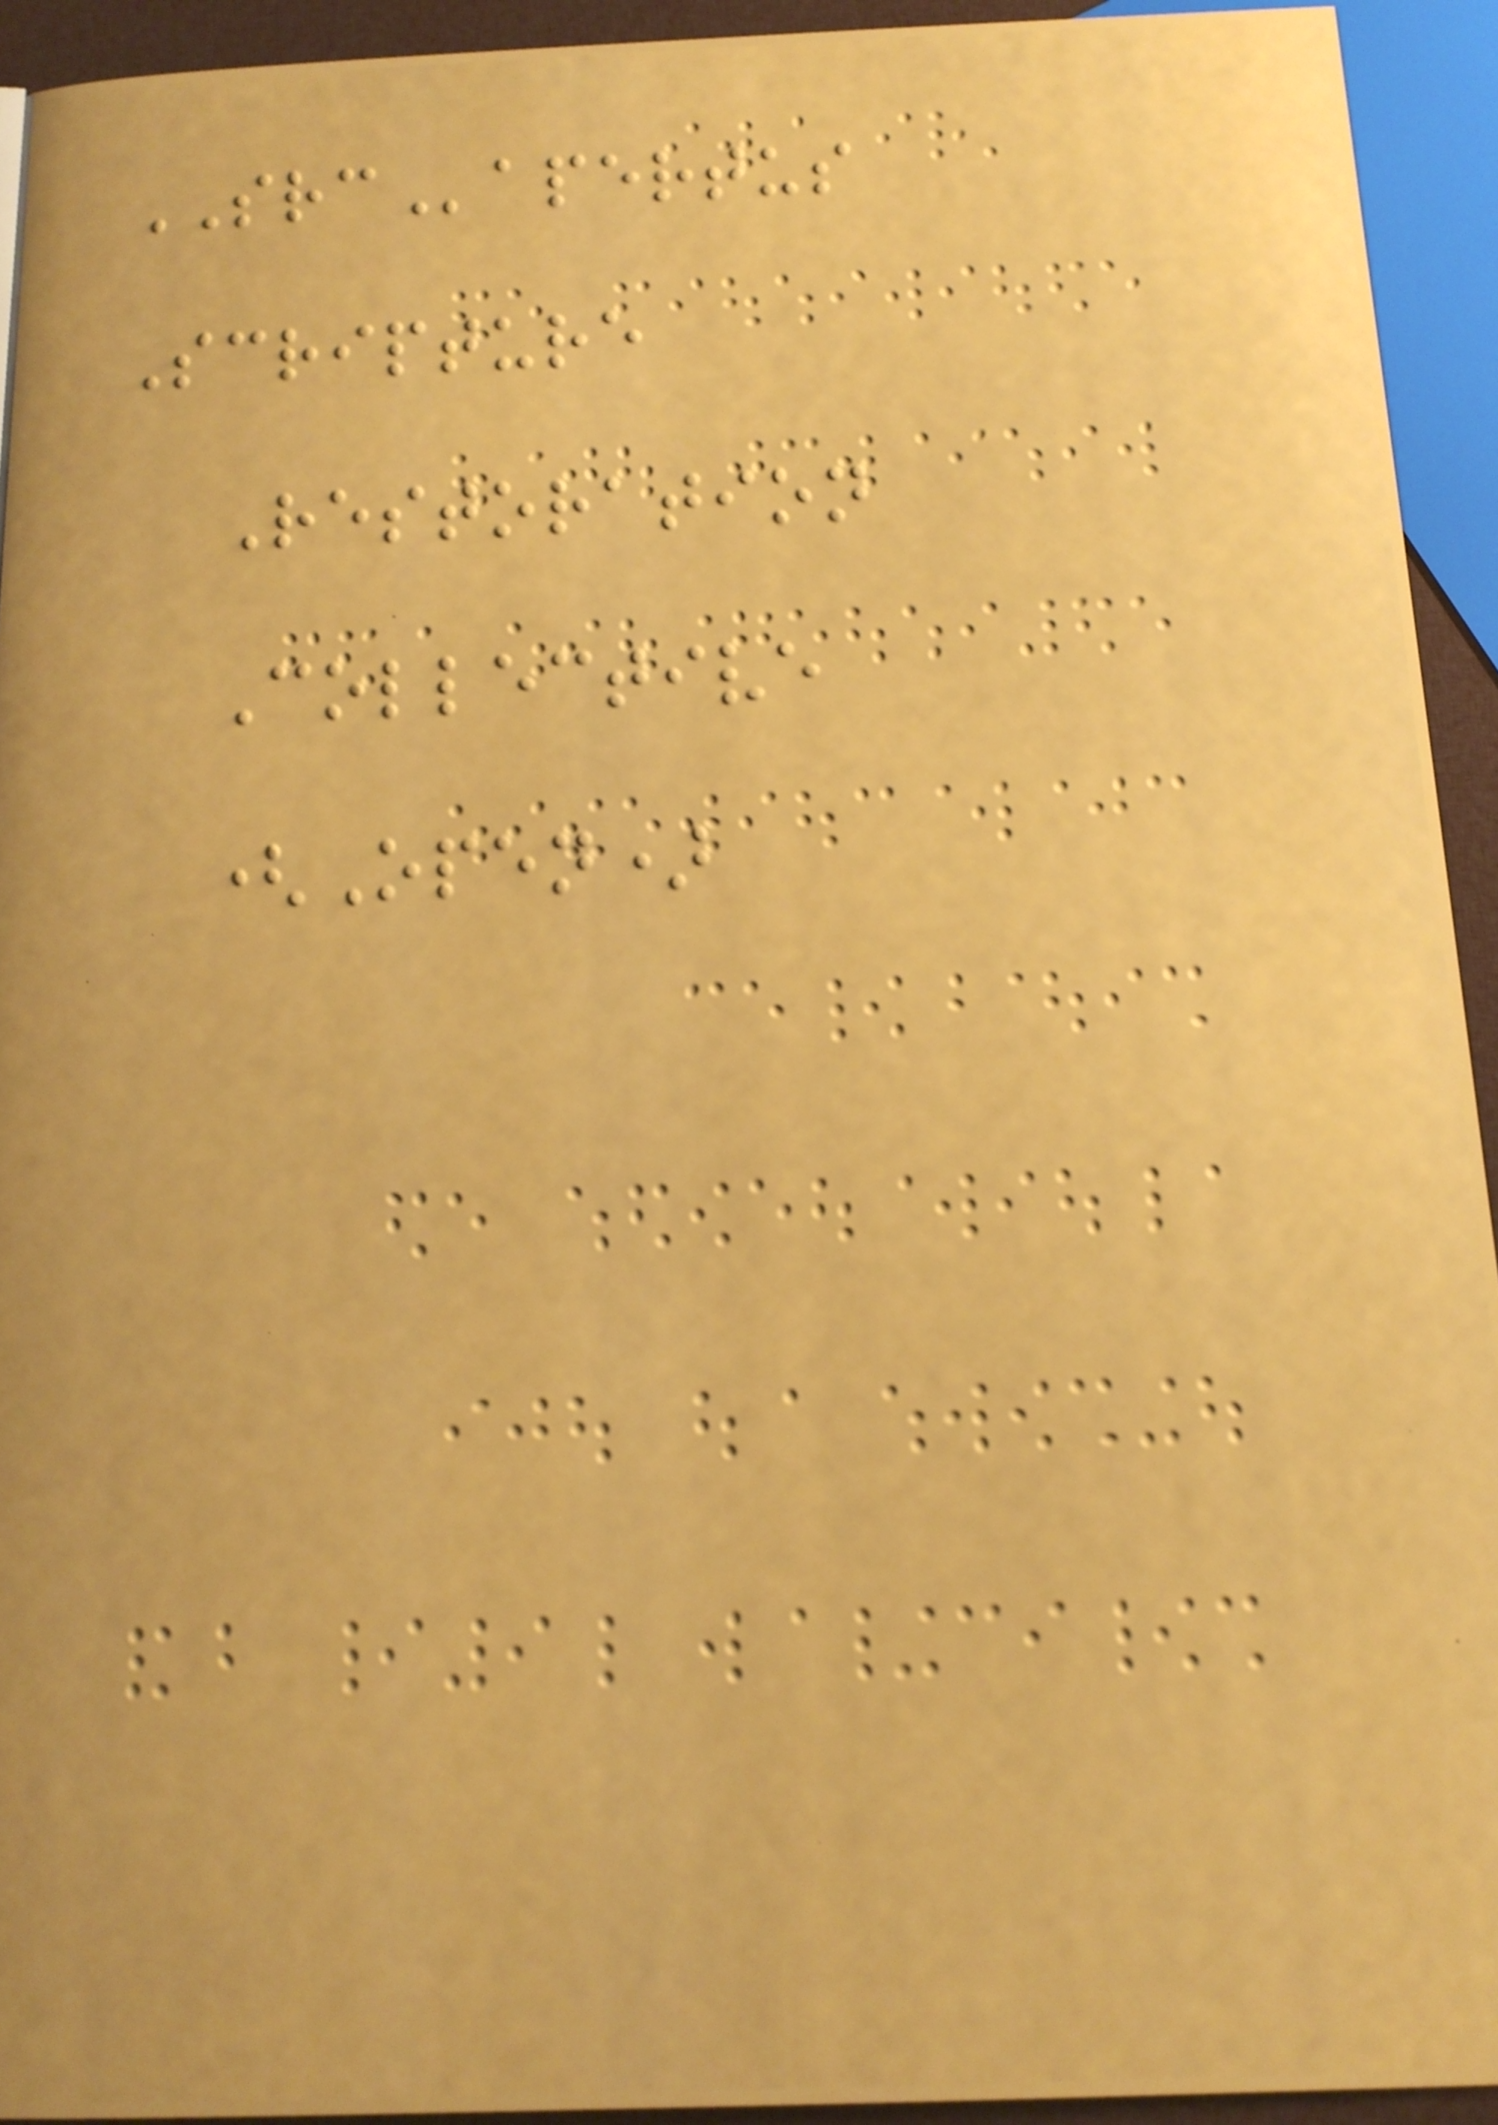SRCapertus
Scripture
Restoration
Collective
(Open)
